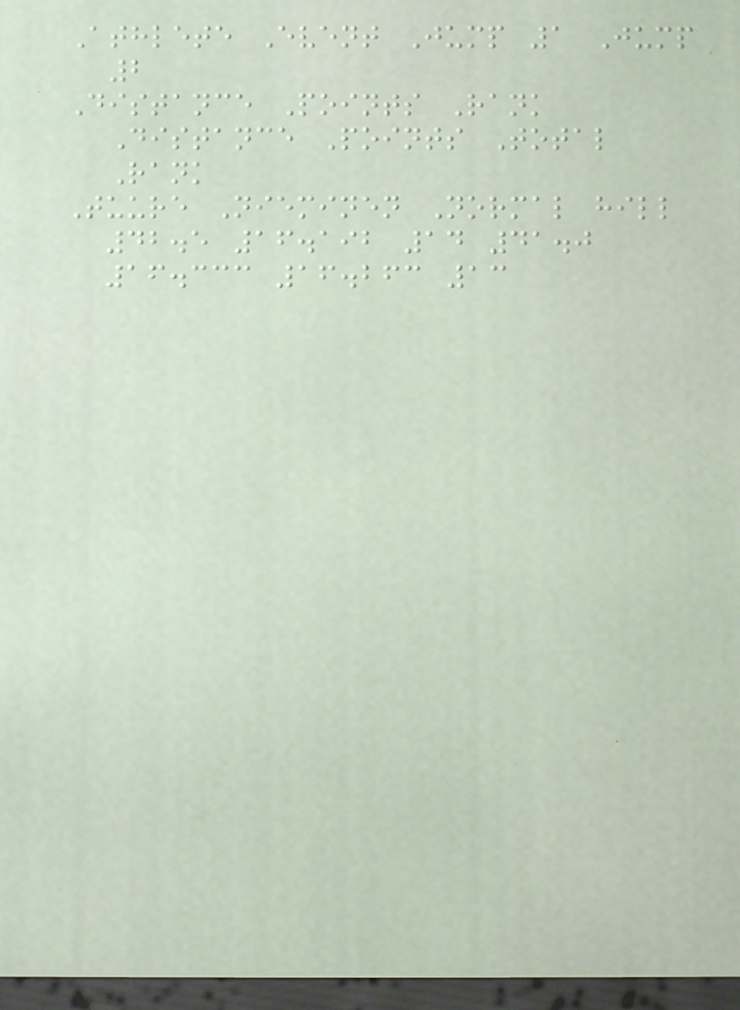Athlete Event Jump 1 Jump
2
Distance Points Rank
Distance Points Total
Rank
Tuure Nieminen Normal hill
42.5 16.192 14 41.0
16.333 16.263 13
